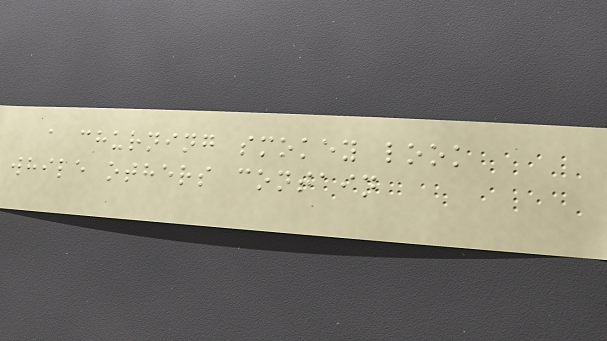a churning smokey look
while others contain
